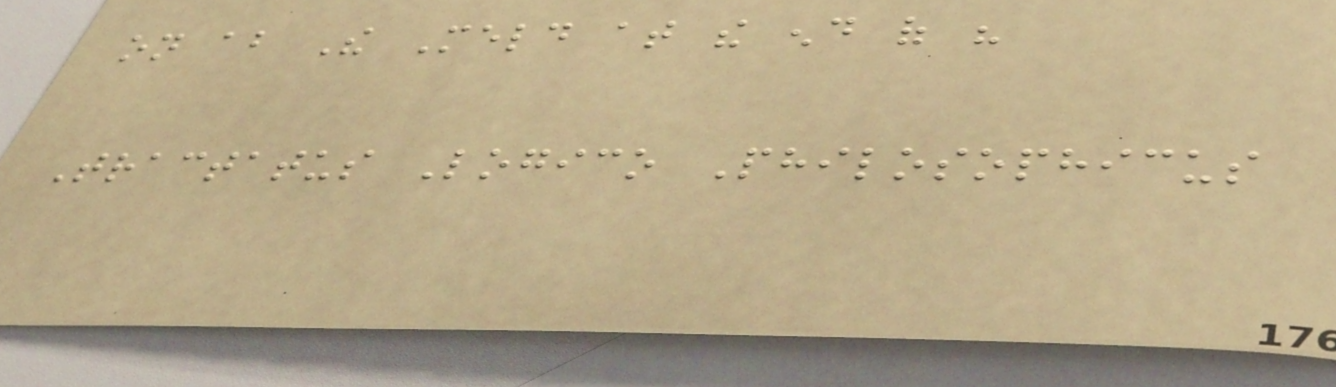on about The Meld at the end of his
Tractatus Logico Philosophicus
